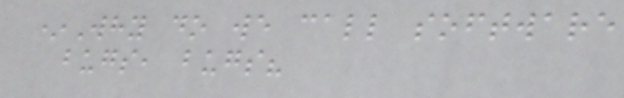*Why do we call software
bugs, bugs?
